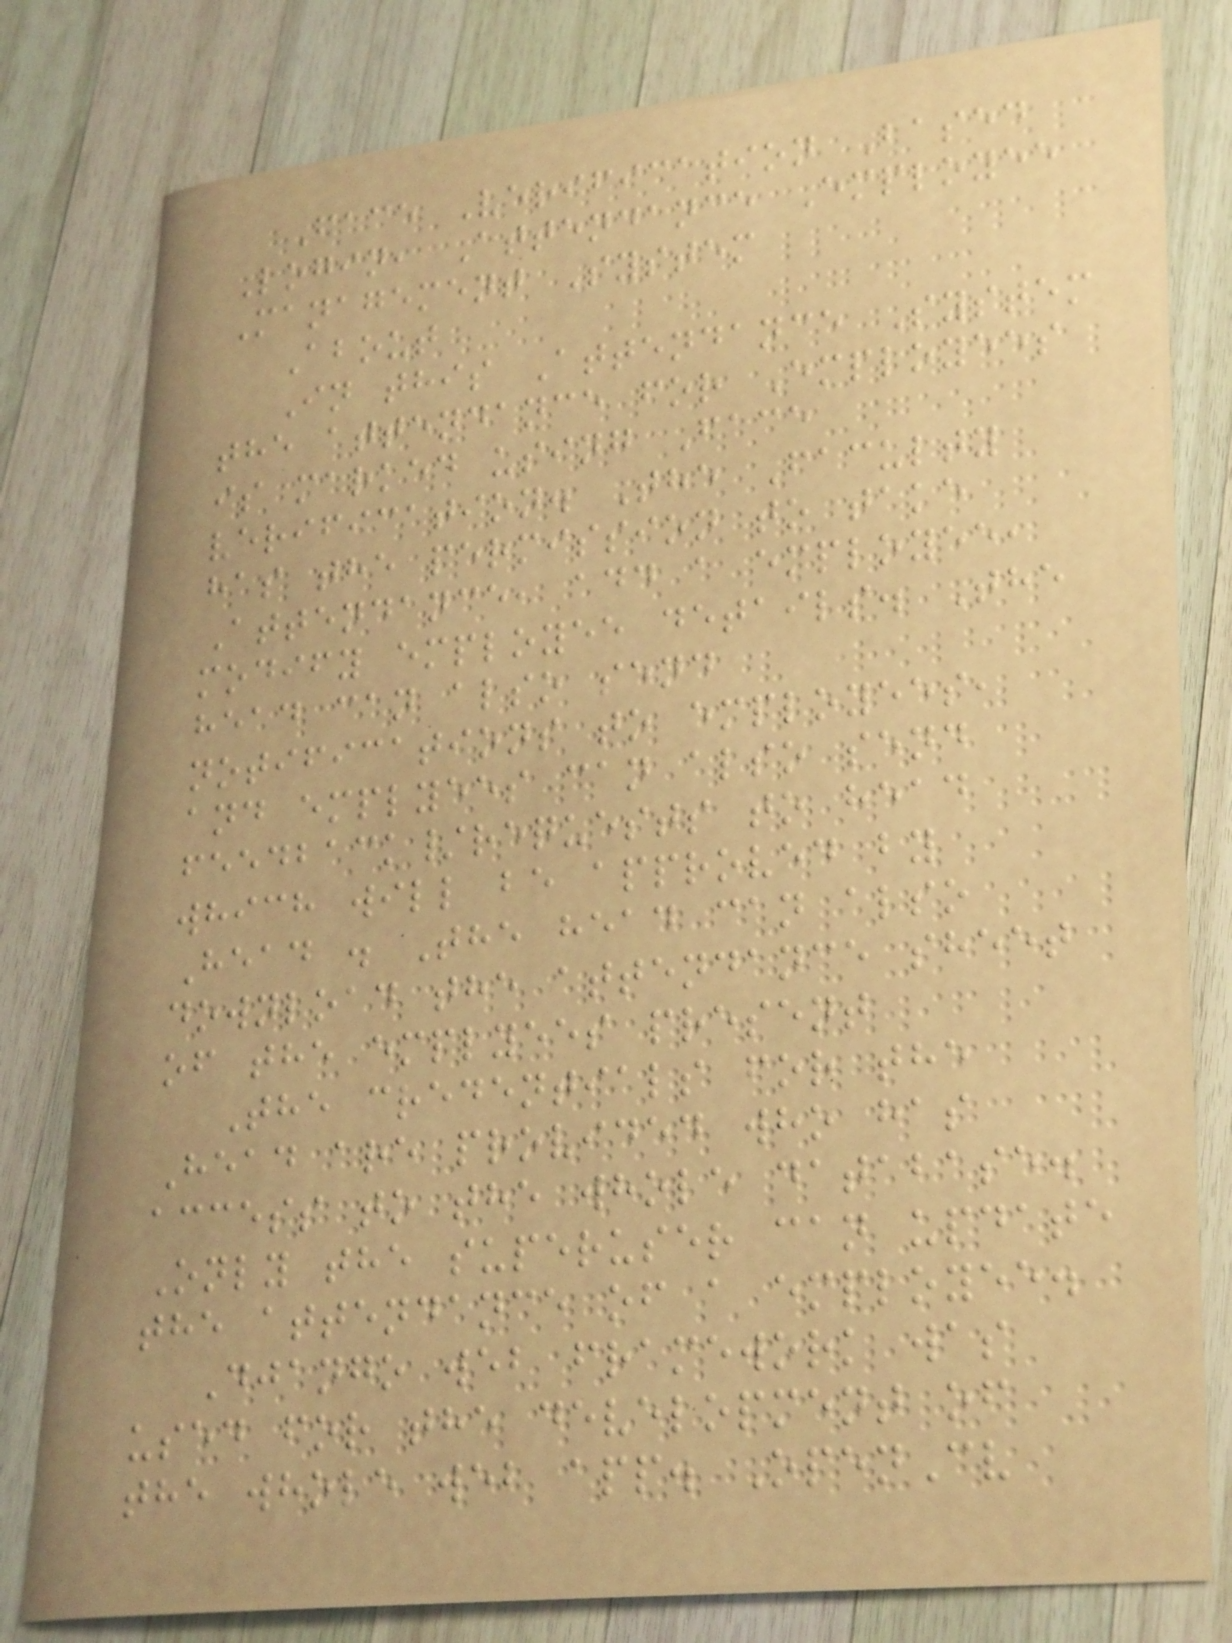Face Verification Based
Login, Attendance Employee
Management System
About
In this Attendance System
the attendance for Employees
is marked using Face
verification. The Faculty
has the permission to take
Attendance, add a employee,
modify employee details. The
head can also send
notifications to employees,
and emplyees can also send
feedback/requests to head
which will be approved by
Head . The head can also
download the attendance sheet
of the emplyees present
The credentials for the
Head are provided who has
access to the whole database.
Only the superuser can update
the attendance of a employee.
Django web framework was
used for the development of
the whole web app. OpenCv
